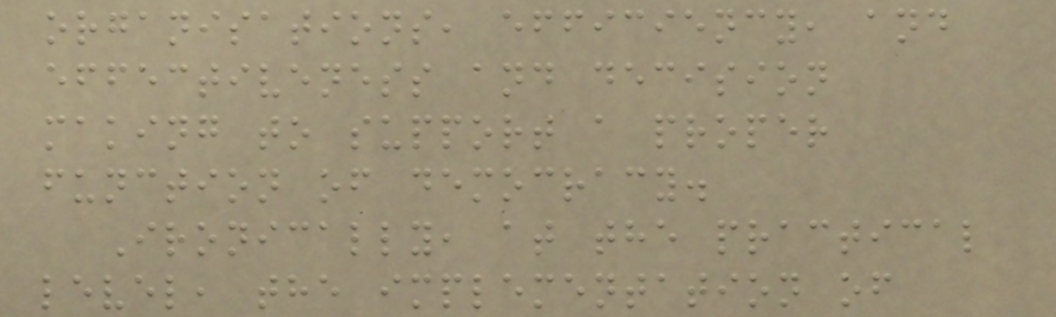organisations, efficiency, and
effectiveness and decision
making to support a proper
function of democracy.
Ironically, at the practical
level, the implementation of
